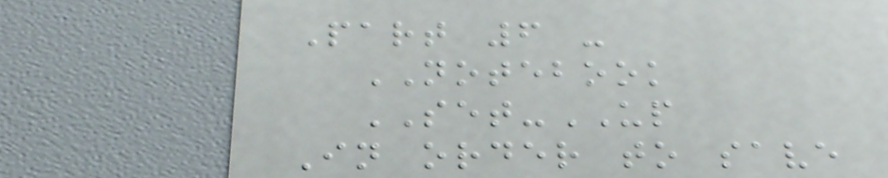Part 6 -
NOTEBOOK
SET-UP
In order to save
